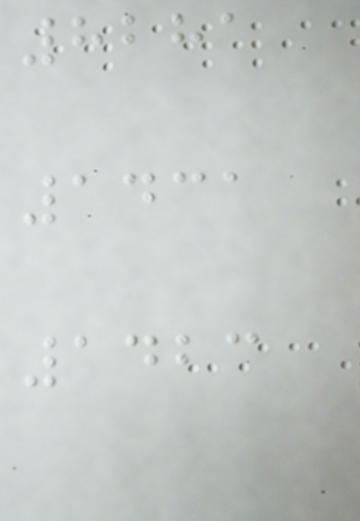8281
1431
1423
